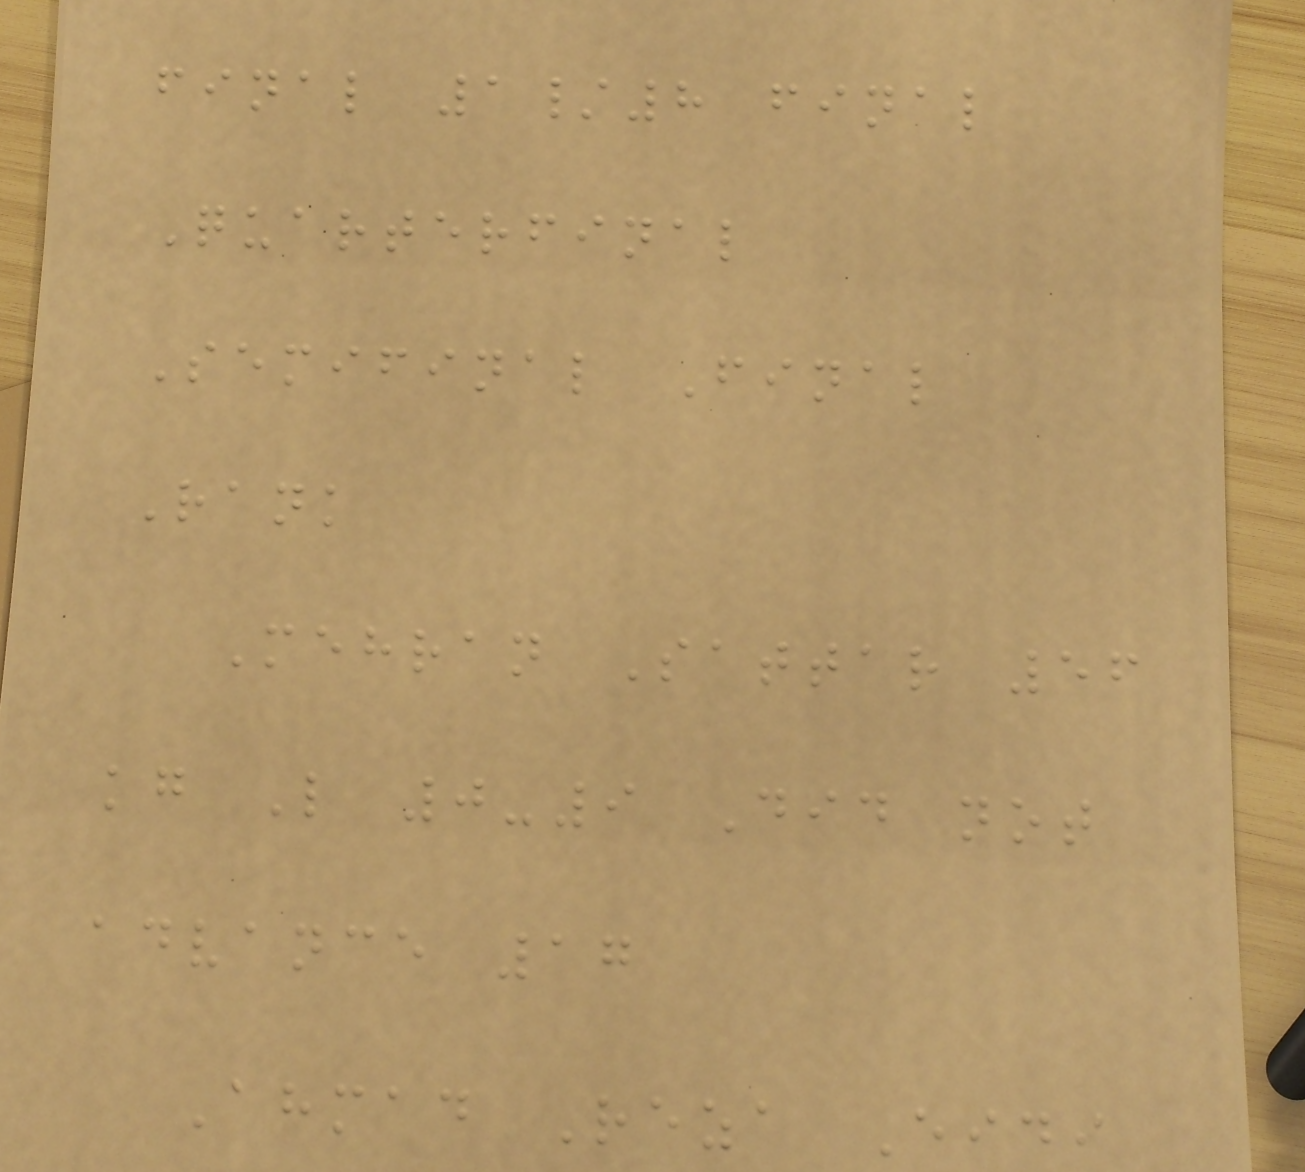final 1/8 final
Quarterfinal
Semifinal Final
Rank
Mehran Sattar 56
kg L 0-9 Did not
advance 17
Ahmad Reza Eidi
